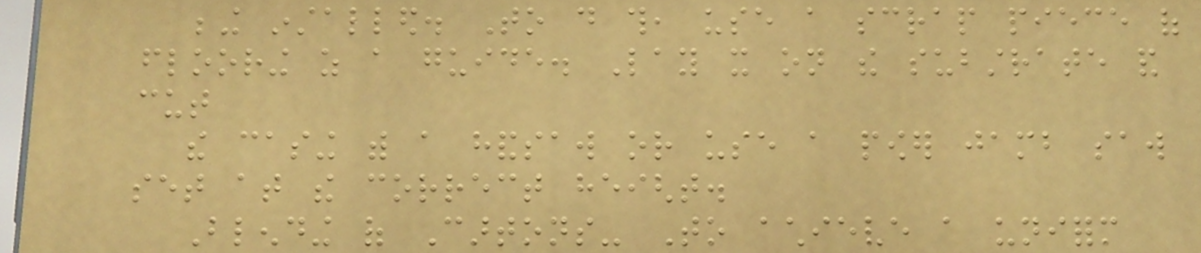being installed. To do this, use a scrap piece of
flooring as a guide. Lay it on the substrate and
cut
the casing with a handsaw or use a power jamb saw
set at the correct height.
Blending of Cartons- To achieve a uniform
